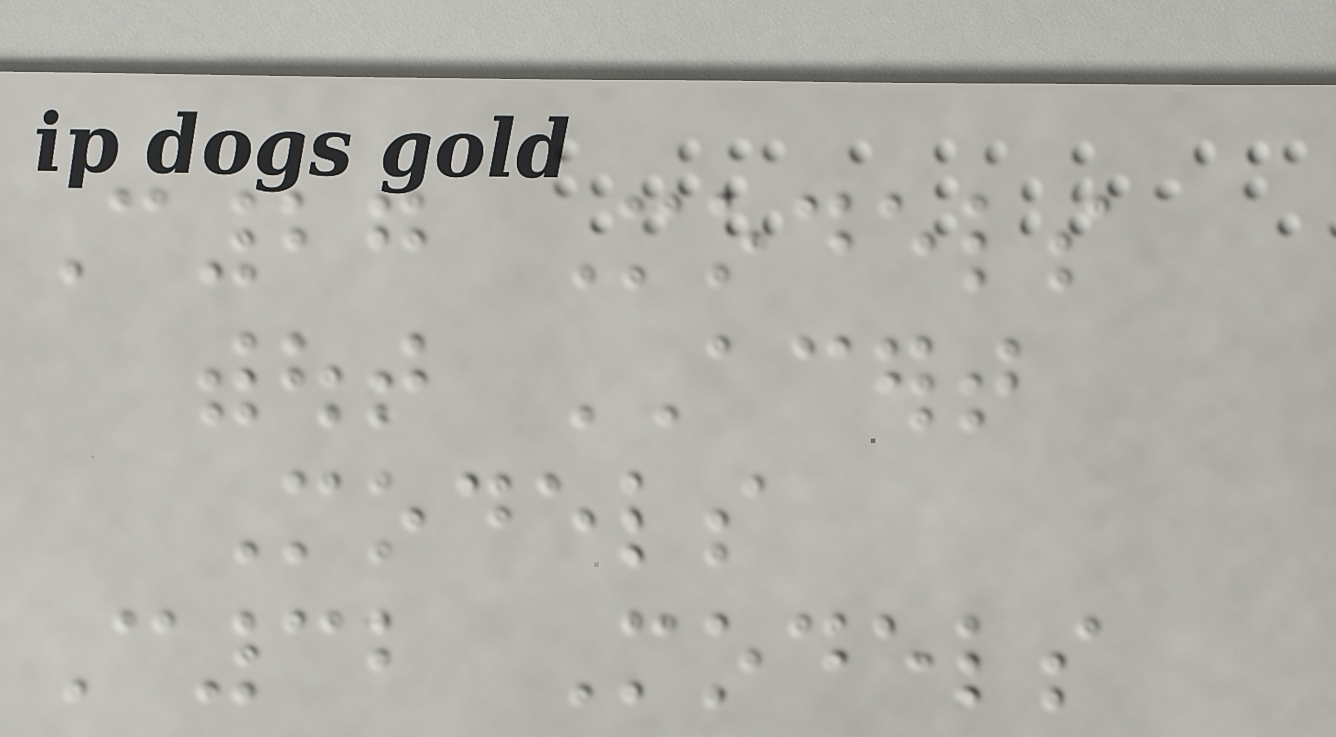C27 Models
without ACERT
Models
C32 Models
